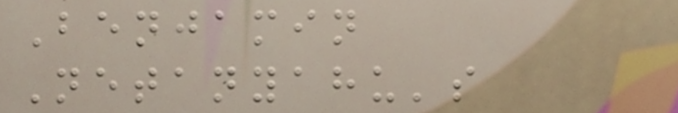Benjamin
Netanyahu's
